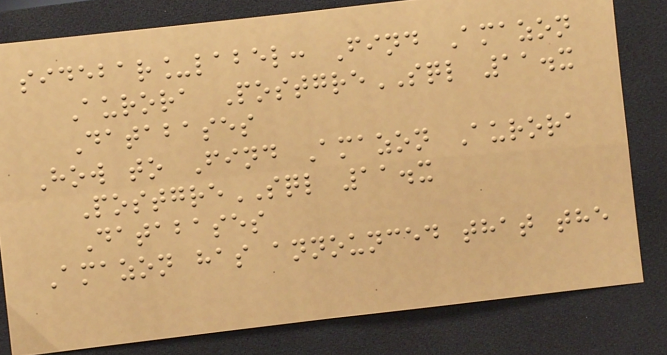sidebar_label: Find Amazon
Aurora PostgreSQL 11.x
Databases
How to Find Amazon Aurora
PostgreSQL 11.x
Databases
Amazon has announced that the
